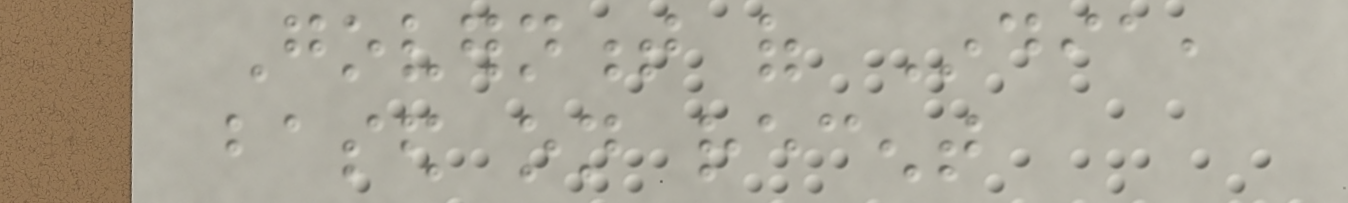Government of India,
based on recent
